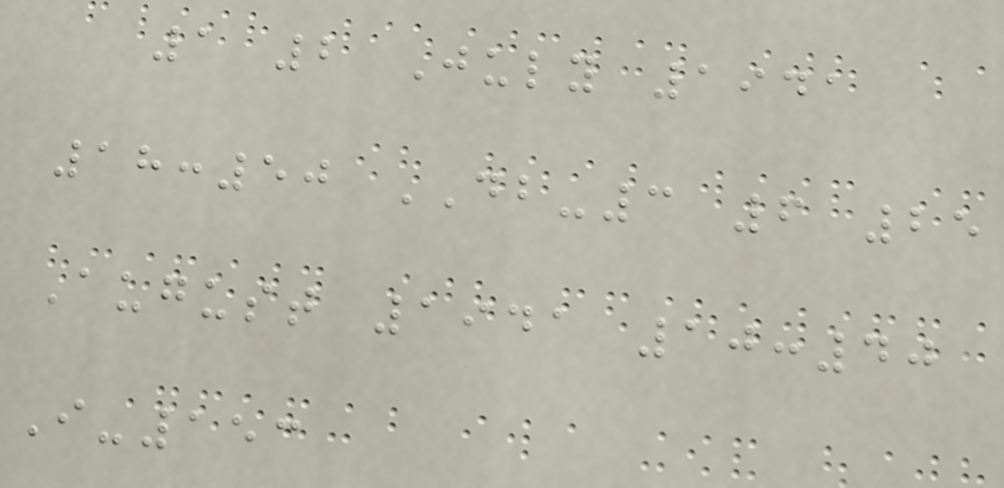1 2 July 1941
18:50 DB-3 6 25
August 1941 10:40
I-153
